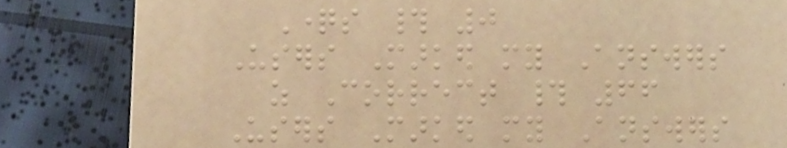Questions # 0
Users Marked my Answers
as Correct # 66
Users Marked my Answers
